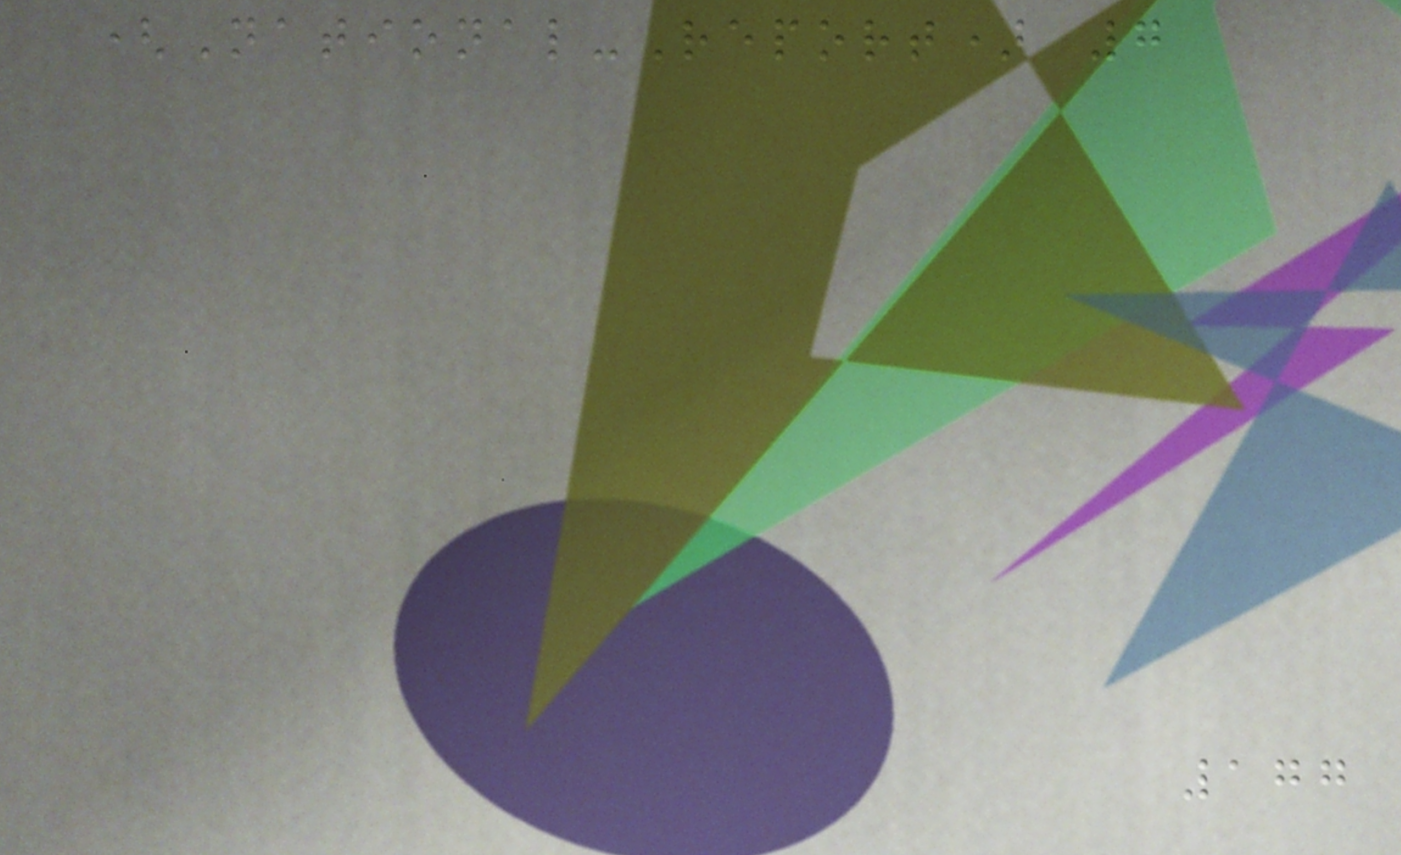(National-Report) 7
177
